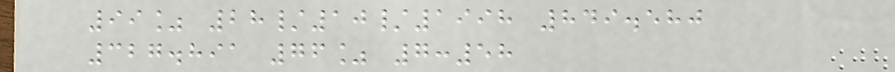99% 28/10/1998 849.580
327.891 76% 7:58
